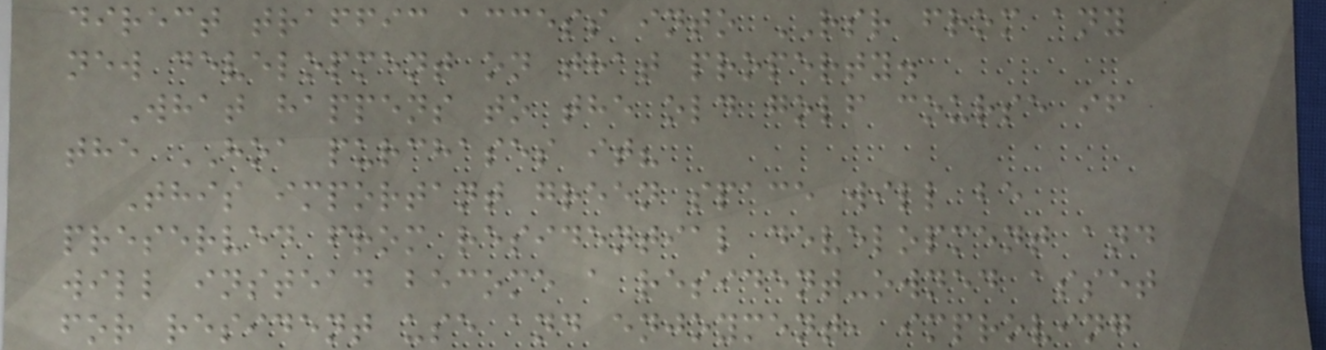direct traffic access into RSR from any
new development on that property.
What happens to the old golf course if
the HOA purchases it?
This important green space will be
preserved from residential development and
will instead become a resident-owned asset
for resident use and enjoyment, improving
